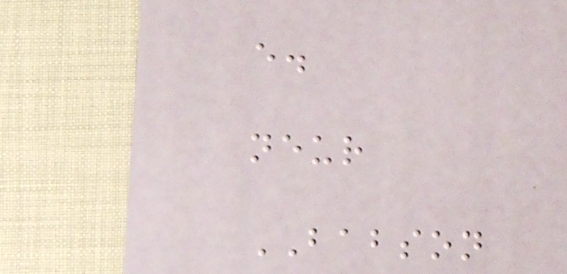e.
neur
BABSON
